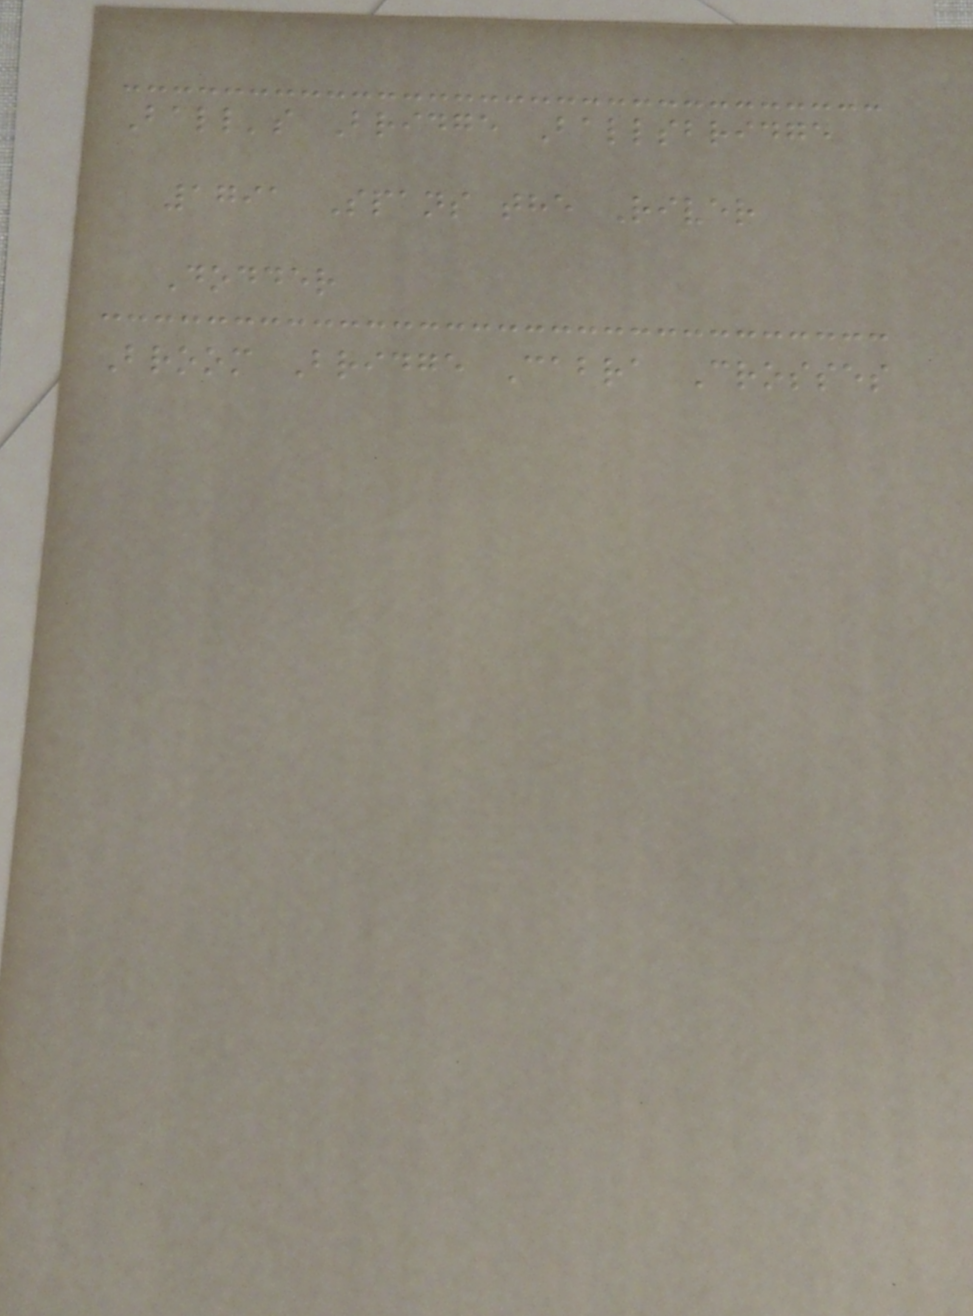Ball's Bridge Ballsbridge
1791 Spans the River
Dodder
Broom Bridge Cabra Crosses
